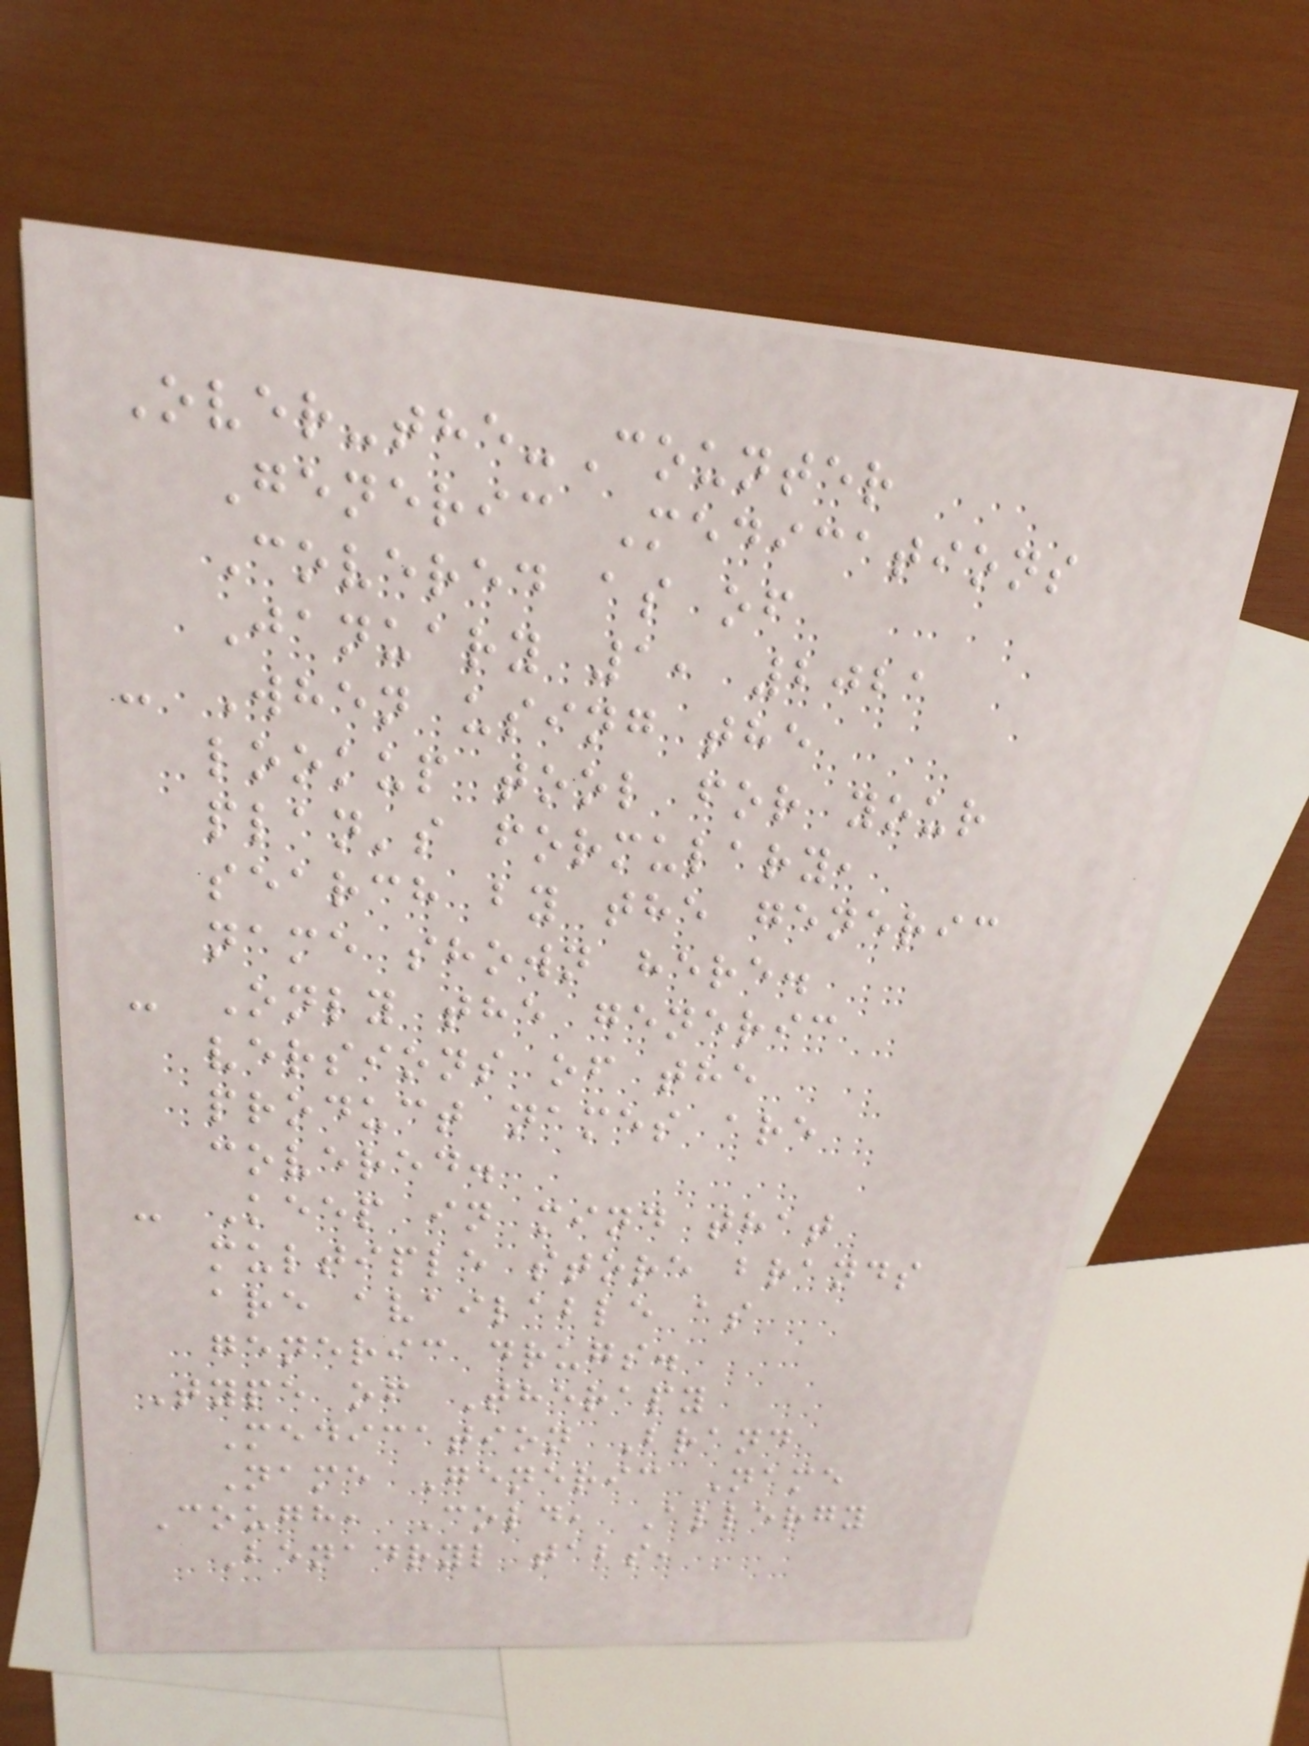Over-the-Counter
Generic Medications
Covered as of
January 1, 2021
- When using the
lookup tool for your
plan's formulary,
search by the generic
name shown here.
- Only the generic
versions of the
product names are
covered.
- Keep in mind that
multiple store brands
are available as
generic drugs.
Type of Therapy
Medication Brand
Name Generic Name
Cough, Cold, Allergy
Benadryl tabs,
